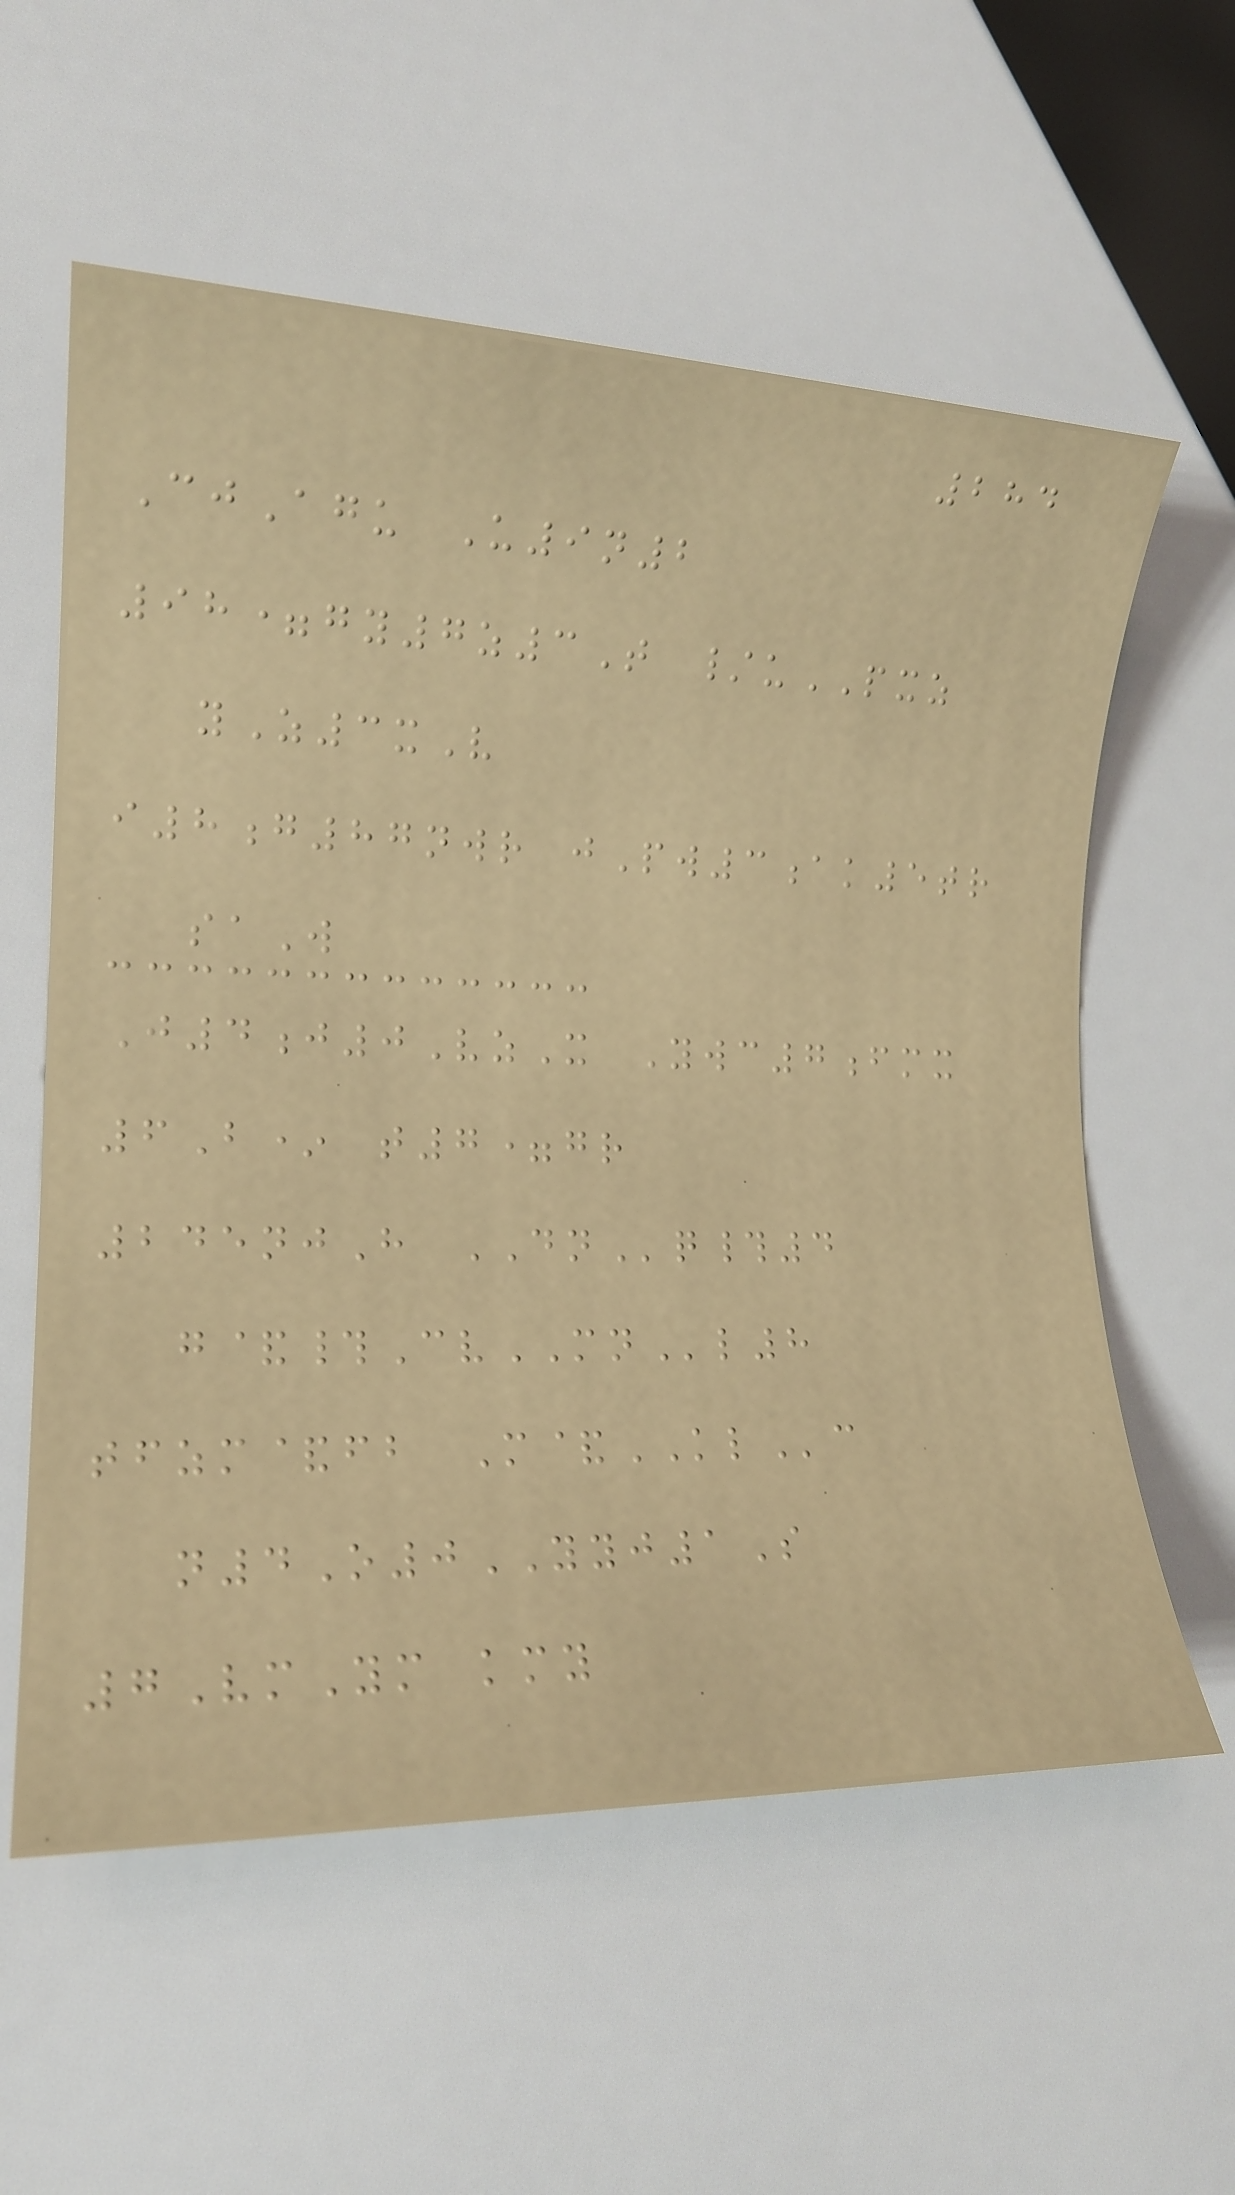284
CjAgu U9n2
98=gy7z3T /uPXZ
yZ3xV
i8g87nwr jPw3ak5tr
saW
J4j0VzX Ywc7fmx
6B* t7=gr
245njH DNq#4
g&#CvMNl8
tfzm&fb M&KLc
n4O0YYJ1S
7VmYm kmy
